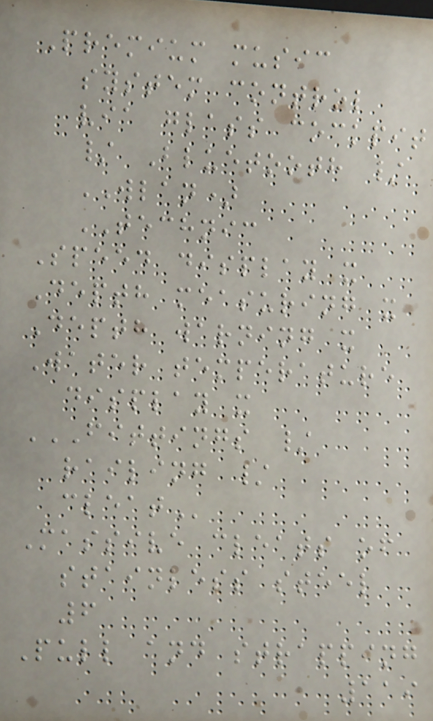Premium music
system control
via glass cockpit
/ Bluetooth /
WLAN)
TECHNIC
Speed display x
Depth measuring x
Depth warning x
Water temperature
display x
FITTINGS /
RAILING /
CLEAT
Massive cleats of
stainless steel
6
Pull and strapping
119
